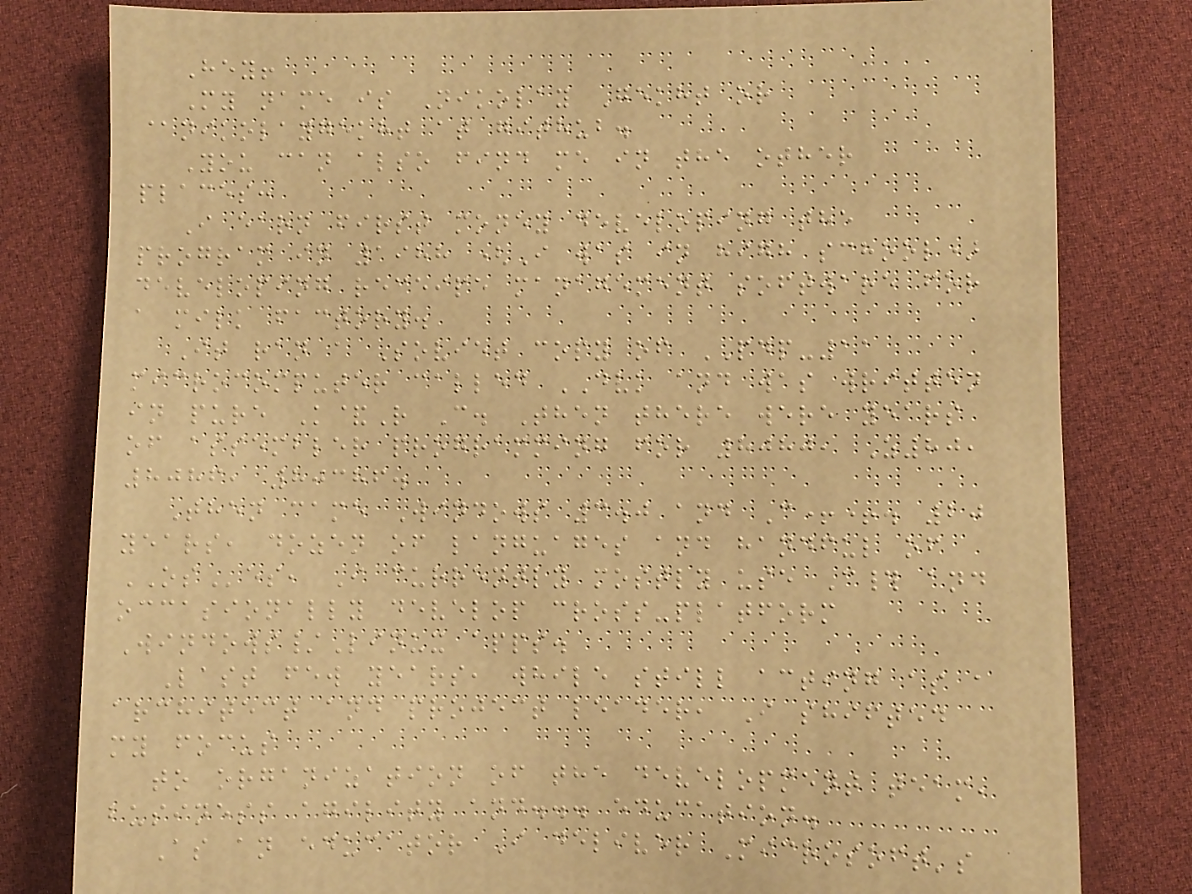Hey!
My name is Nikolay Gekht or
@nikolaygekht at github.
You can also find me in the other
places:
I earn first money developing the
program in 1988 (I was in high school)
developing receipe management software for
a milk factory.
It ran a Soviet copy of PDP-11
microcomputer called DVK and was written
in pure K&R C. Then there were years
of assembler programming for 8080, Z80,
8086, 80386.
Then came Windows 3.0 and C++. 20
years, dozen of languages and handful of
OSes, I currently mostly use C# and
occasionally develop cross-platform
Windows/Linux apps.
Last few years, while still acting as a
architect and project leader, I shifted
my focus
to organization of the development team,
business agility and... education.
As an educator I deliver Microsoft's
